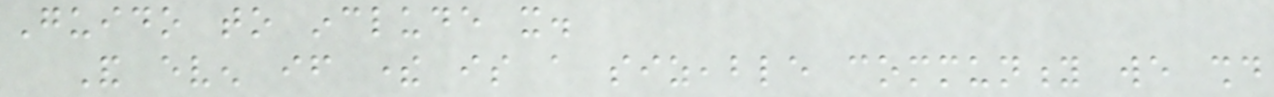Guido to include it.
And even if there is a sizeable community we should
